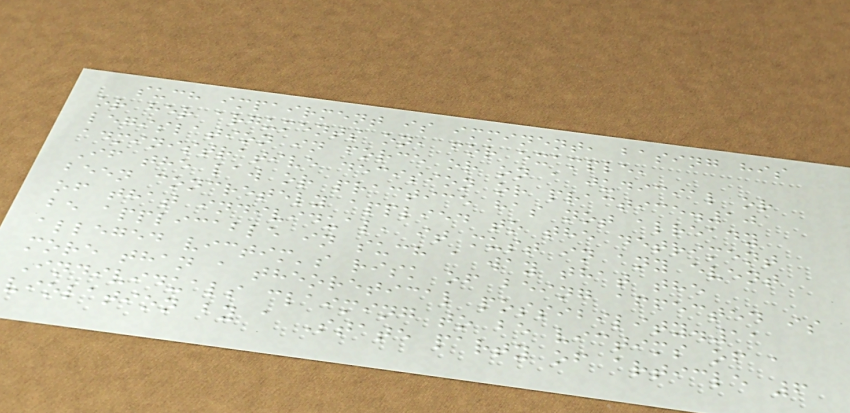such impairment is imminent, basing his
or her arguments on, for example,
legislation in force or on a judicial or
administrative decision or practice.10
If the law or practice has not already
been concretely applied to the detriment
of that individual, it must in any event
be applicable in such a way that the
alleged victim's risk of being affected is
more than a theoretical possibility.11
Individuals claiming to be victims of a
violation by a State party of article 6
